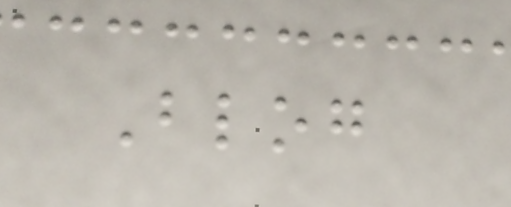Blog
